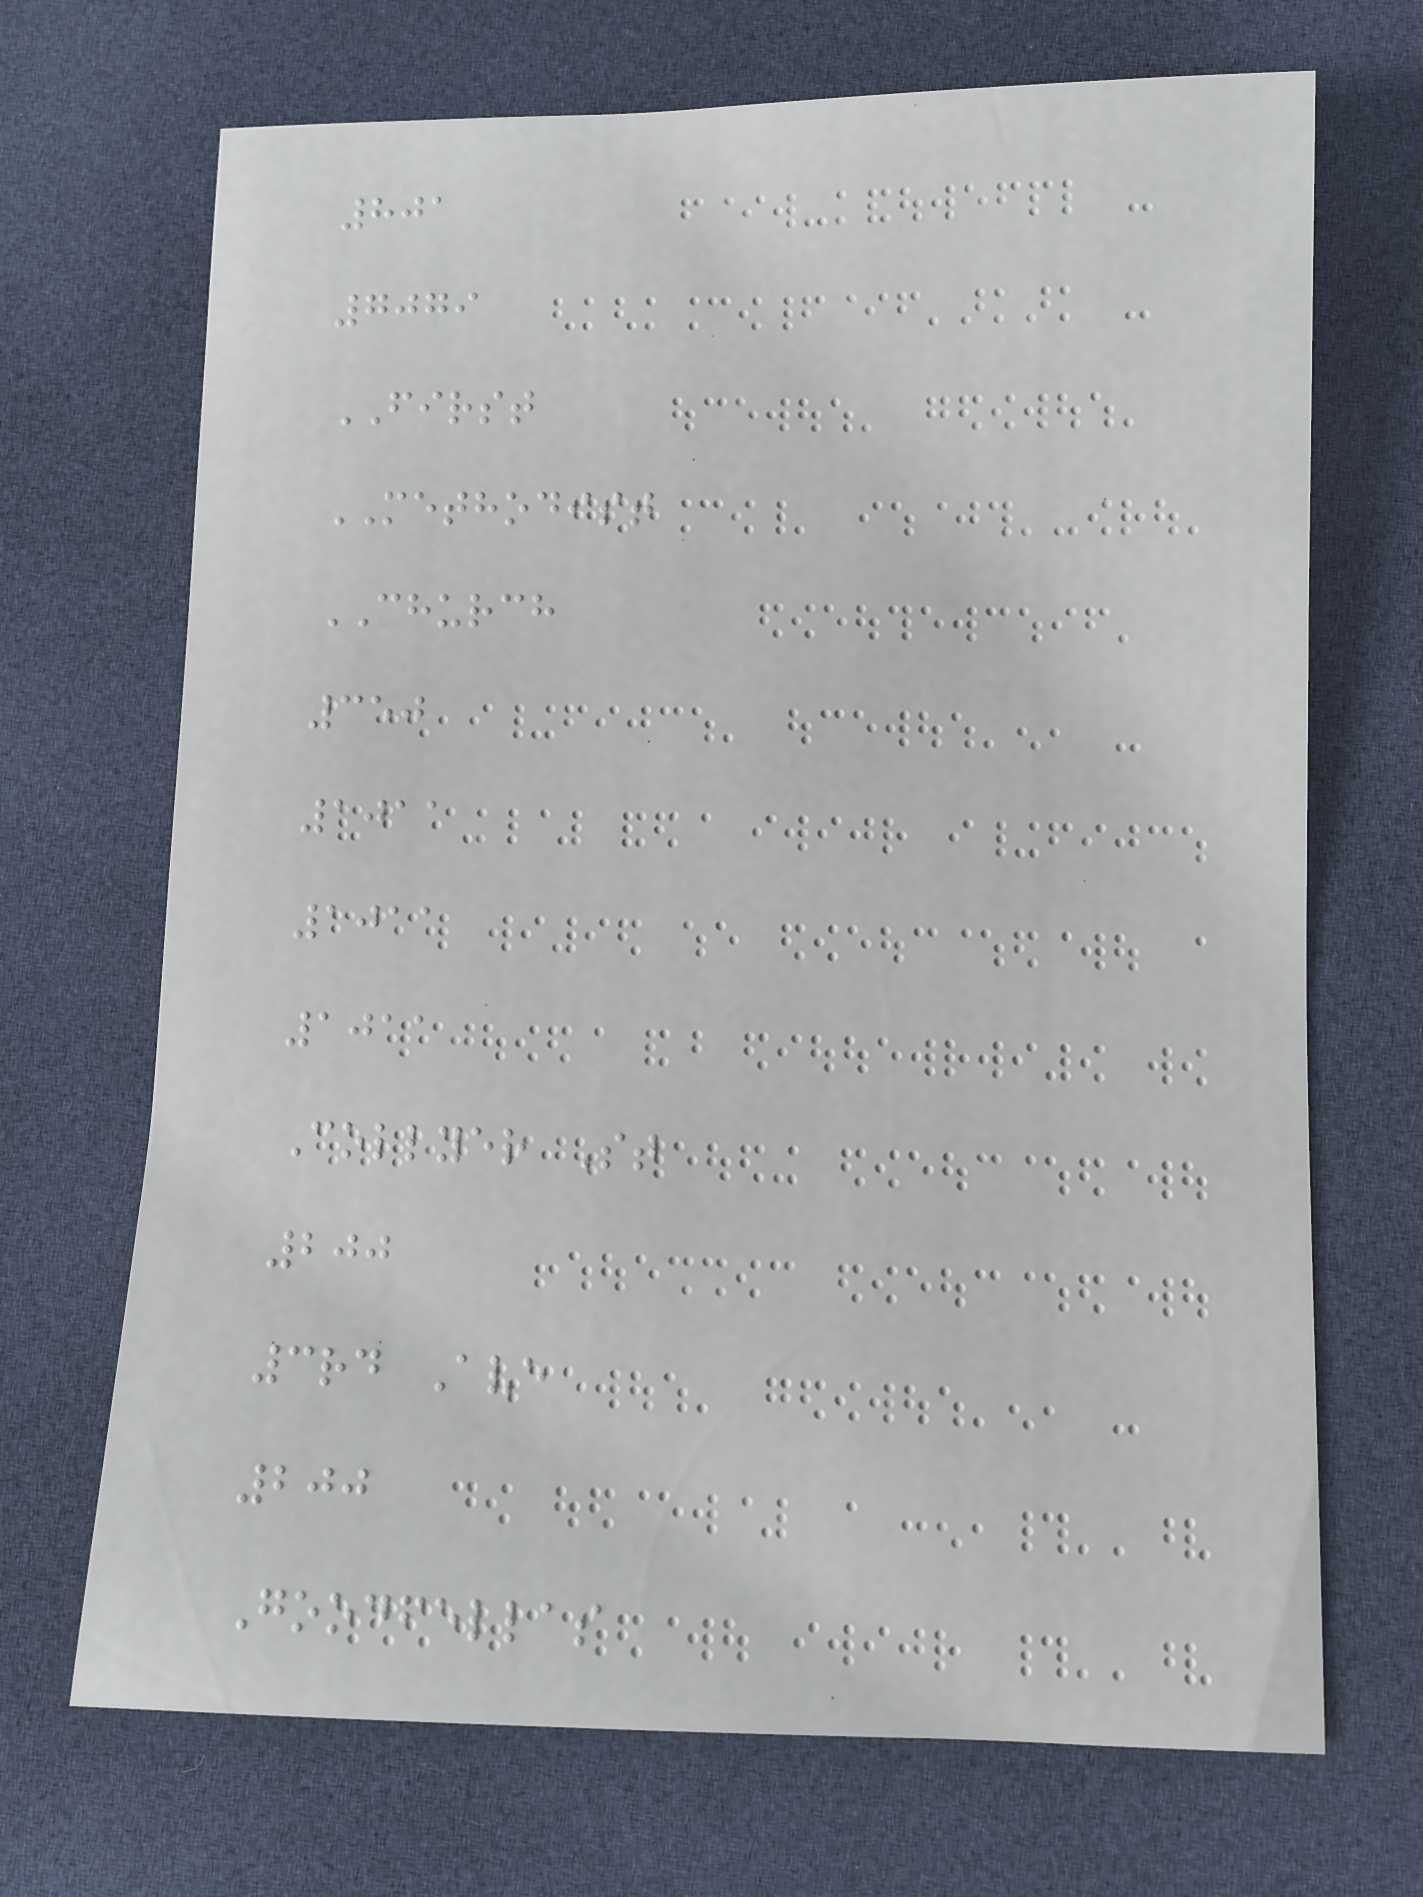801
7079
FIRST
METHODIST
CHURCH
350
1011
1011
1011
Collyer St
200
3rd Ave
200
Goodfellas
